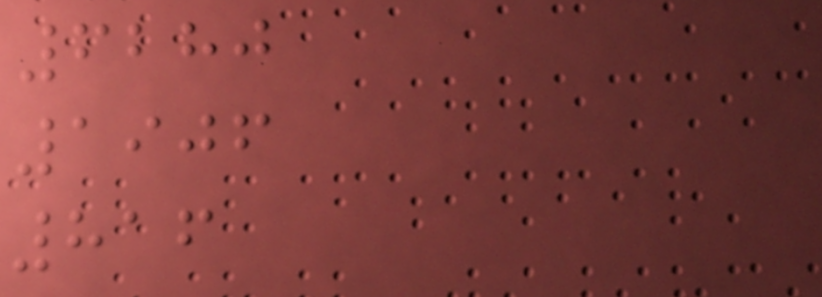6280
1906
816
